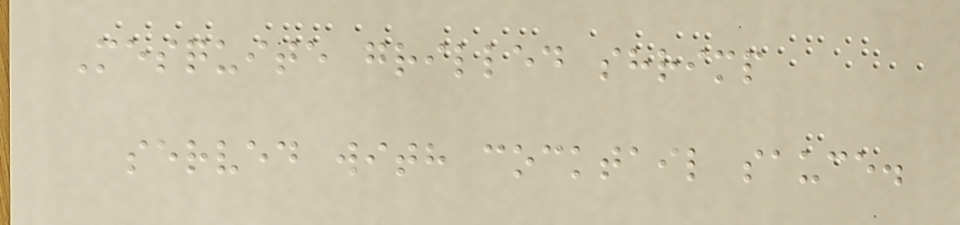Mesquite grilled shrimp
served with cocktail sauce.
